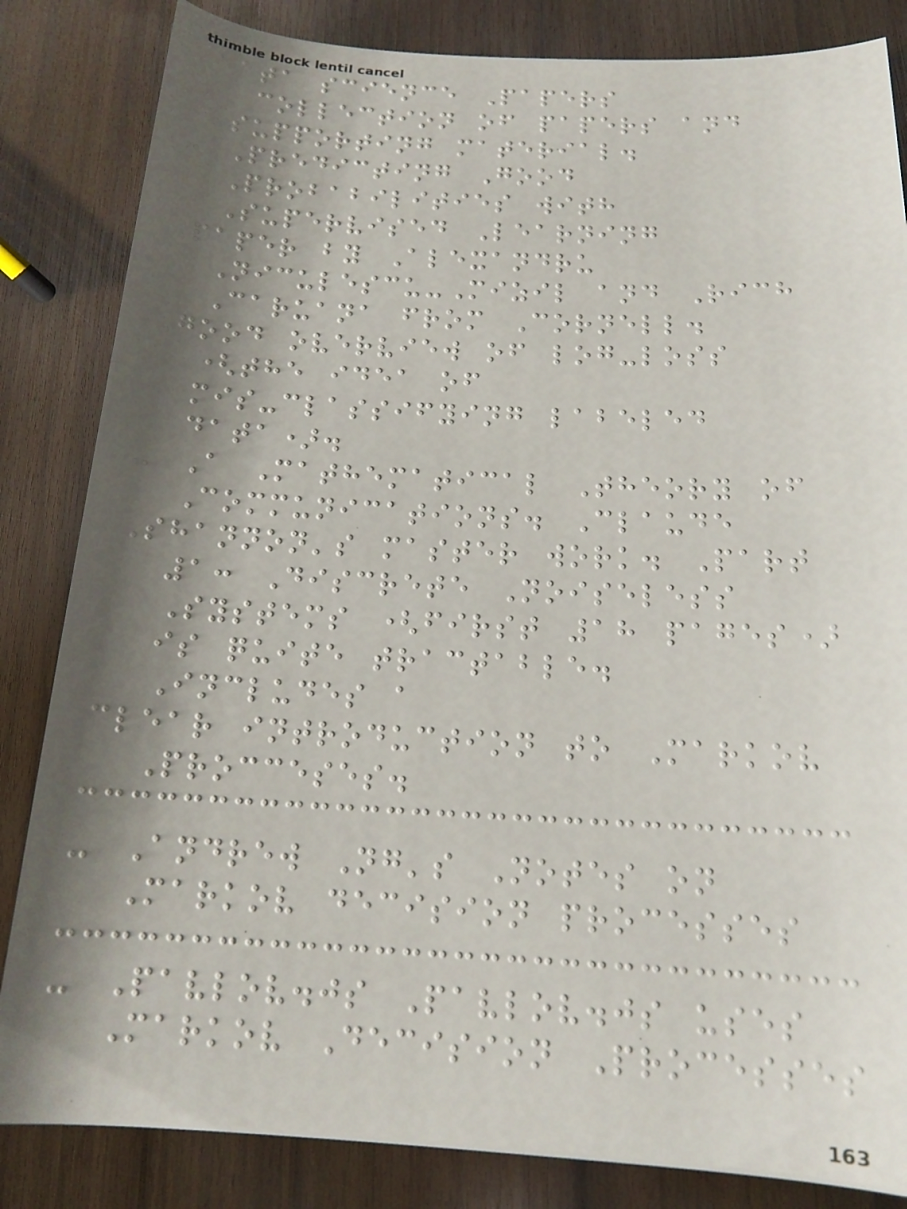Data science Papers
A collection of papers and
supporting material.
- Predicting Good
Probabilities with
Supervised Learning
Paper by Alexandru
Niculescu-Mizil and Rich
Caruana from Cornell.
Good overview of log-loss
(the idea of
mis-classifying labeled
data).
- A Mathematical Theory of
Communications. Claude
Shannon's master work. Part
1: Discrete Noiseless
Systems (first 18 pages)
is quite tractable.
Includes a
clear introduction to Markov
Procceses.
- Andrew Ng's Notes on
Markov decision processes
- Pavlov.js Pavlov.js uses
Markov Decision Processes
